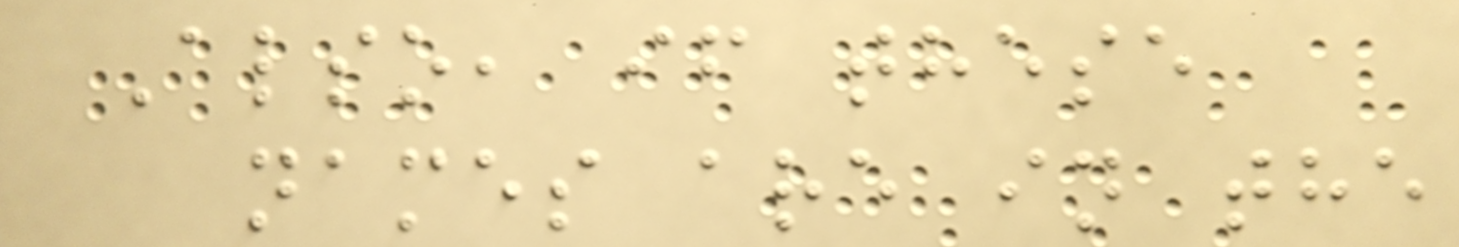Also, if these
names are in the
